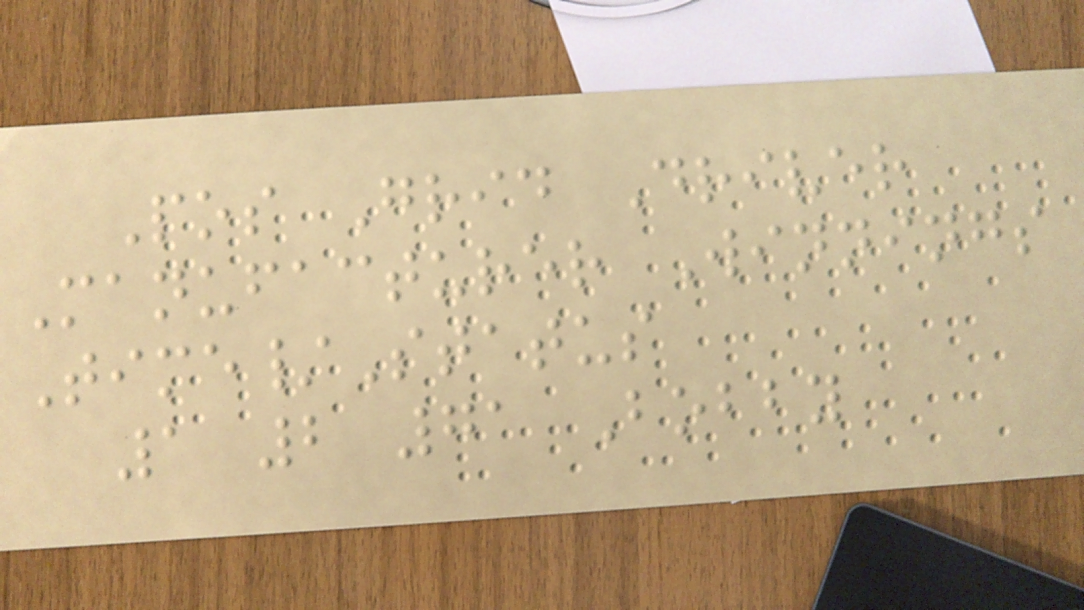Pos Grid Driver
Manufacturer Winnings
Time/Status
1 2 71 Bobby
